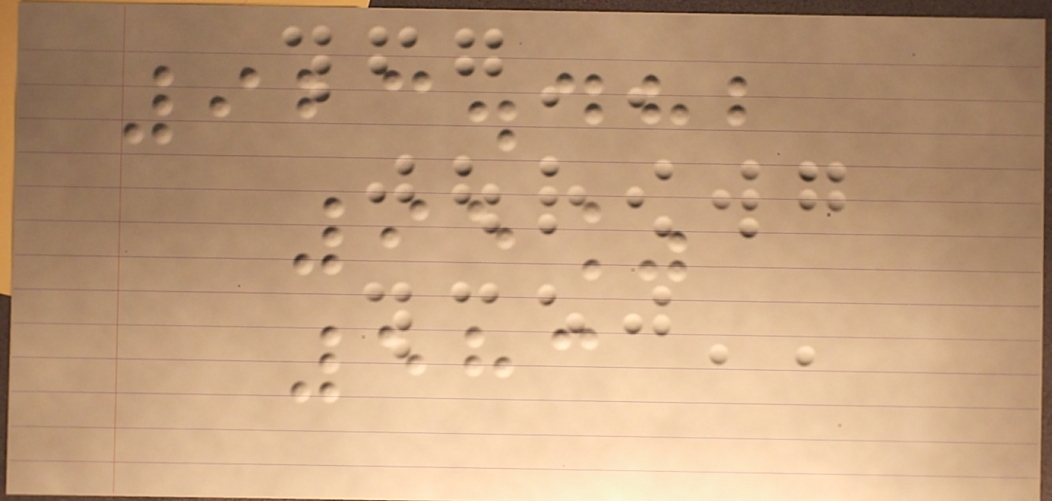923.482
95%
583
